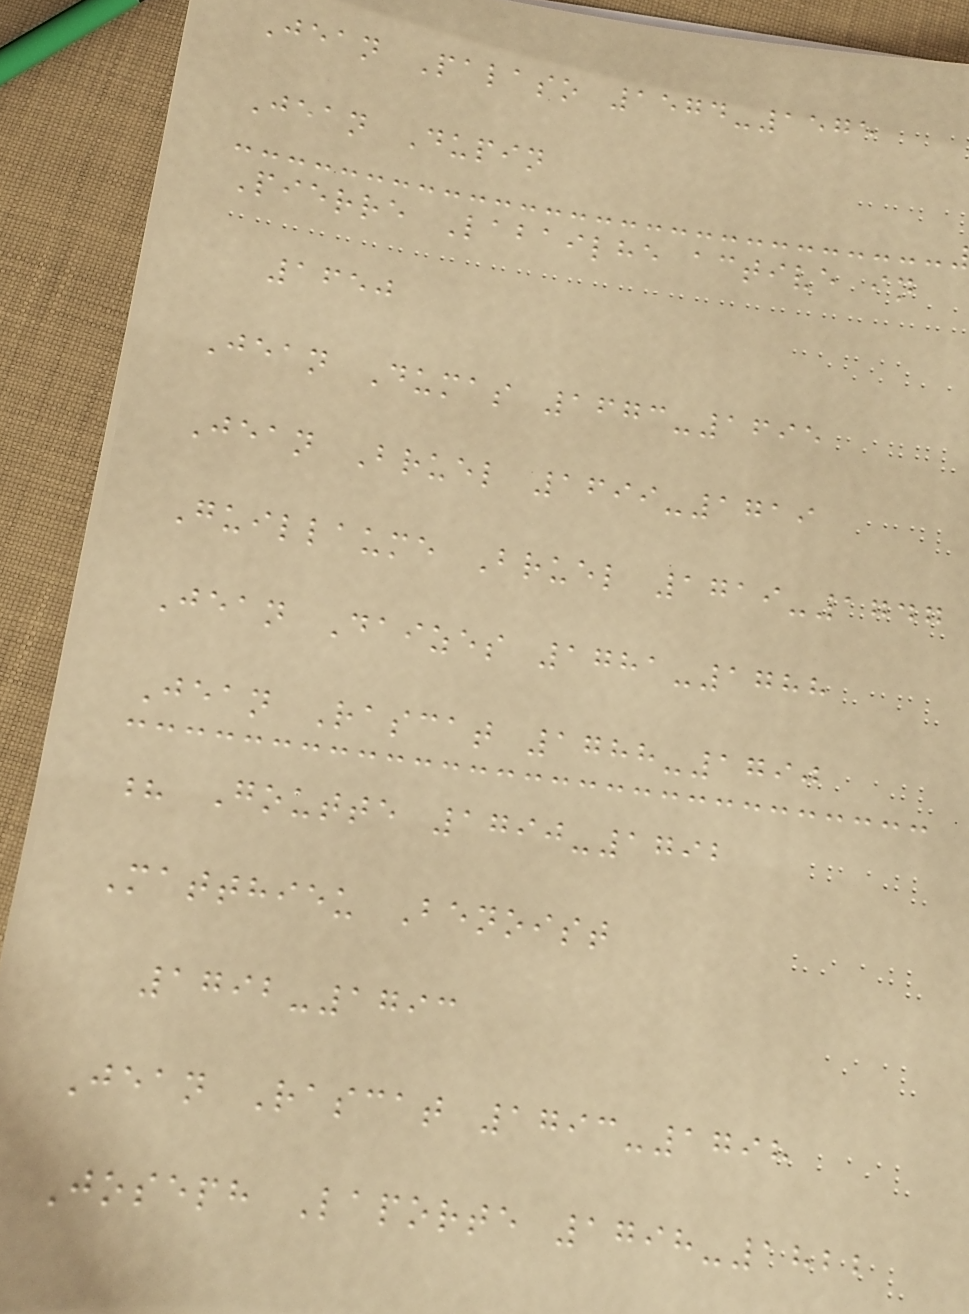Jean Palaso 1574-1575
Jean Dupin
Pierre Labailhe active in
1650
Jean Dumas 1673-1695
Jean Bruel 1699-1719
Guillaume Bruel 1719-1747
Jean Daizes 1781-1788
Jean Rascat 1788-1790
? Goutte 1790-1792
Matthieu Benoist
1792-1793
Jean Rascat 1793-1798
Joseph Laporte 1798-1822
